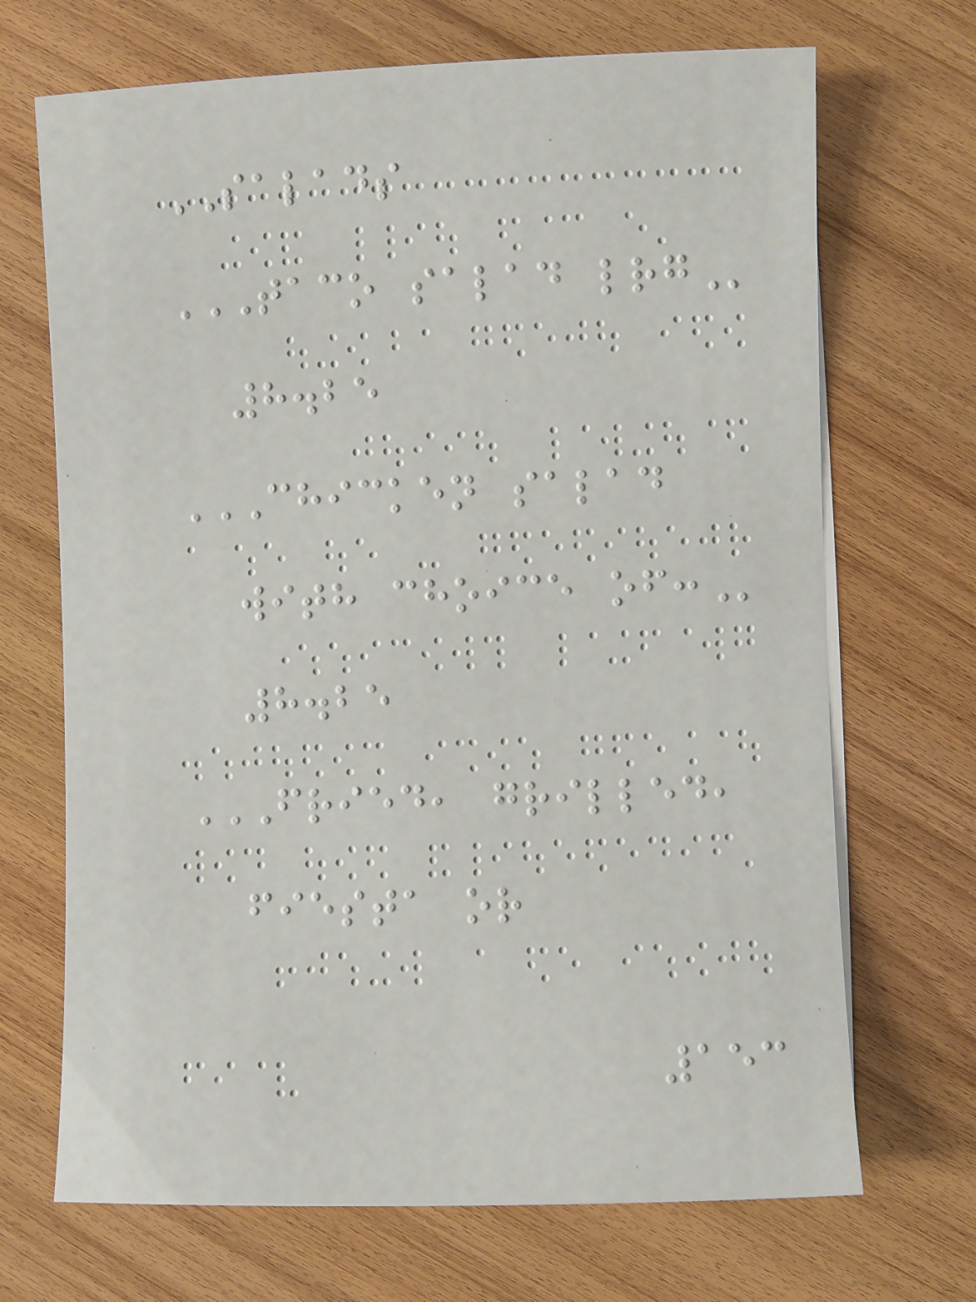SALADS
TACO SALAD LRG
8.25
CHICKEN SALAD
WITH CHOICE OF:
8.25
FRIED, GRILLED,
FIESTA OR
153
